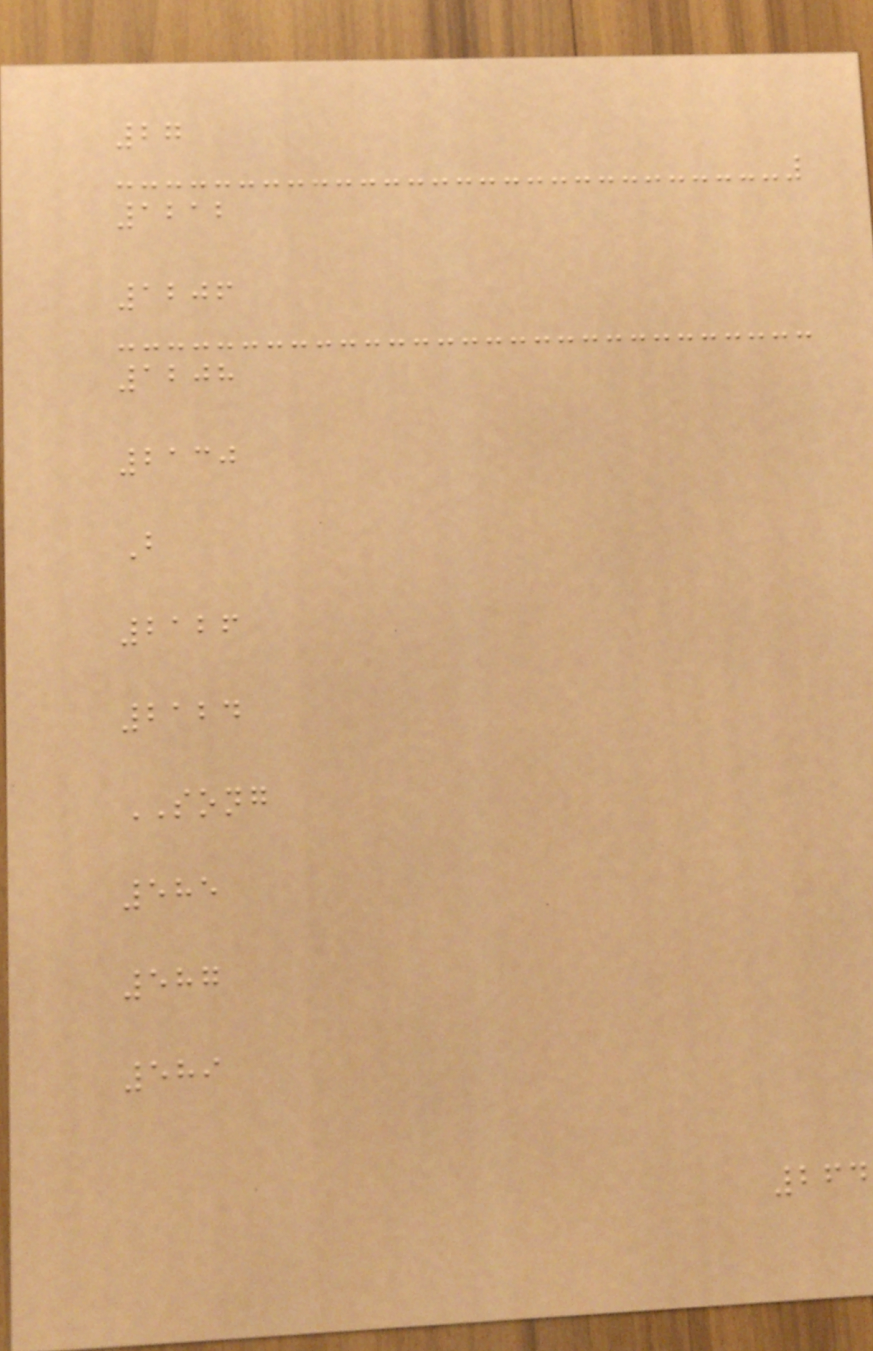27
1212
1206
1208
2130
B
2126
2124
SONG
585
587
589
264
